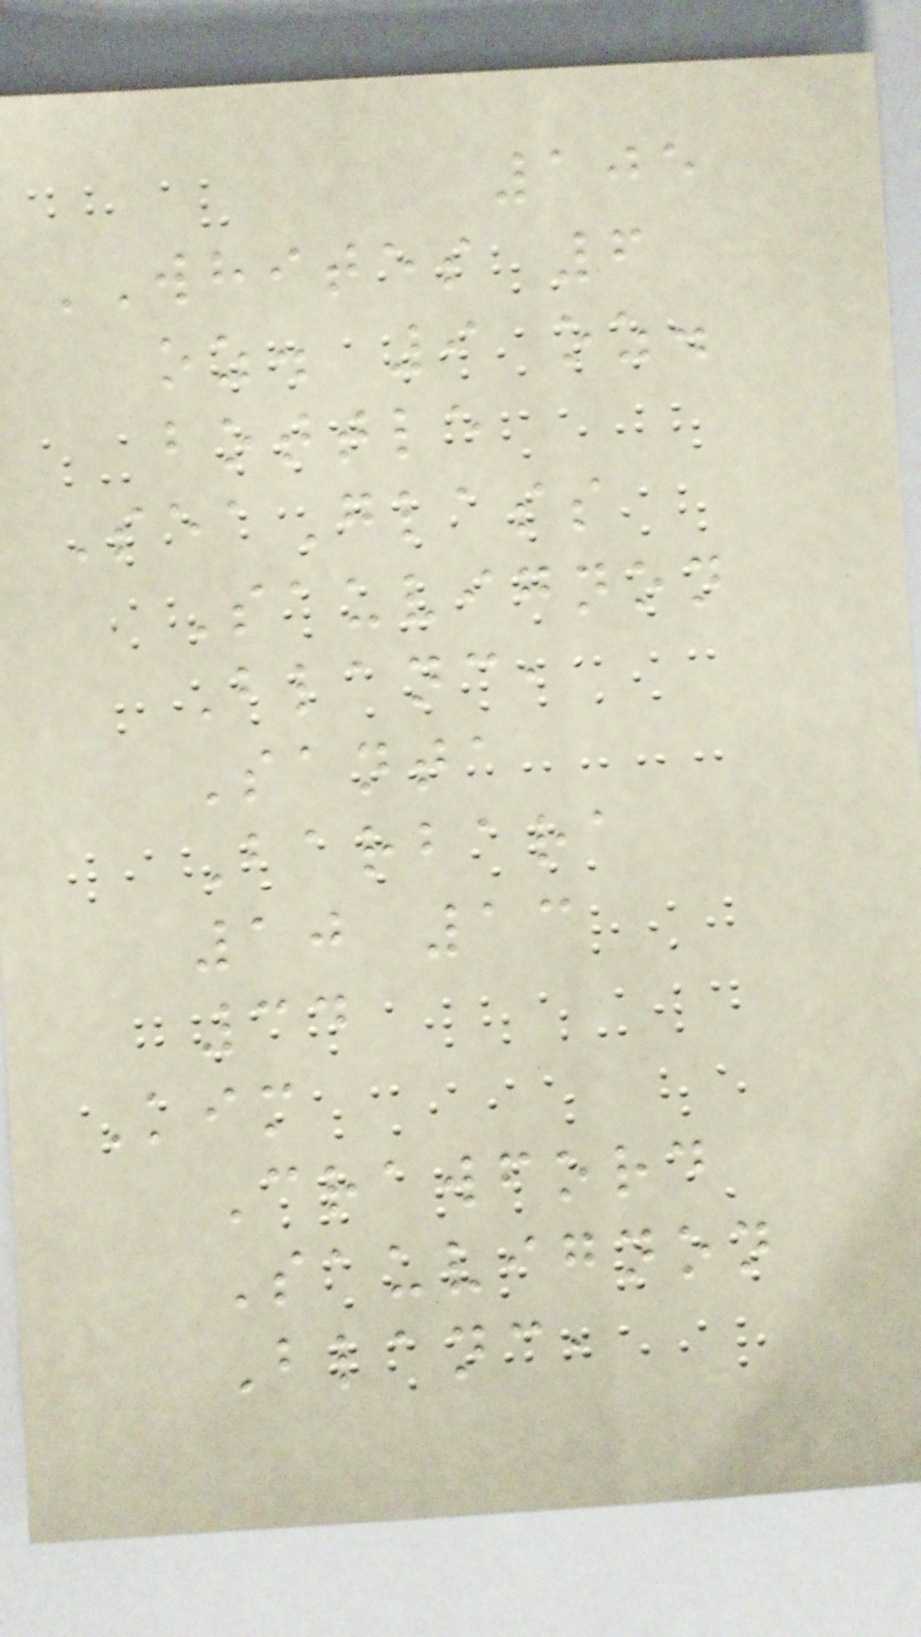105
WHITES 6
oz. 9 oz.
bottle
SeaGlass
Sauvignon
Blanc,
Santa
Barbara
10 13
34
Kim
Crawford
Sauvignon
Blanc,
